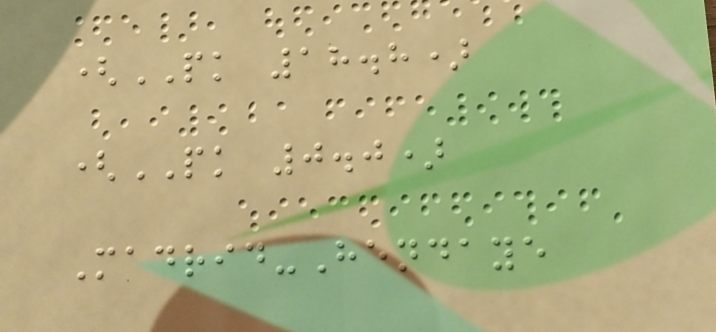(PK 18.8)
(PK 0.0)
Madrid-Hendaye
